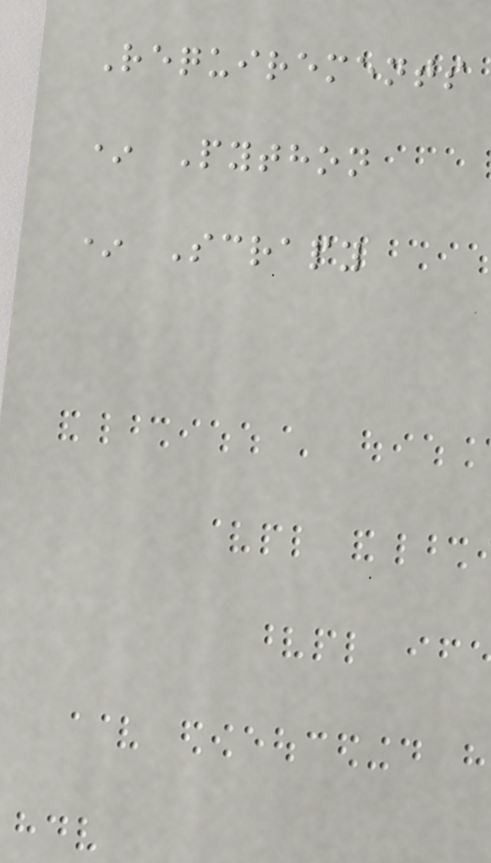Requirements
* Python
* Scrapy
